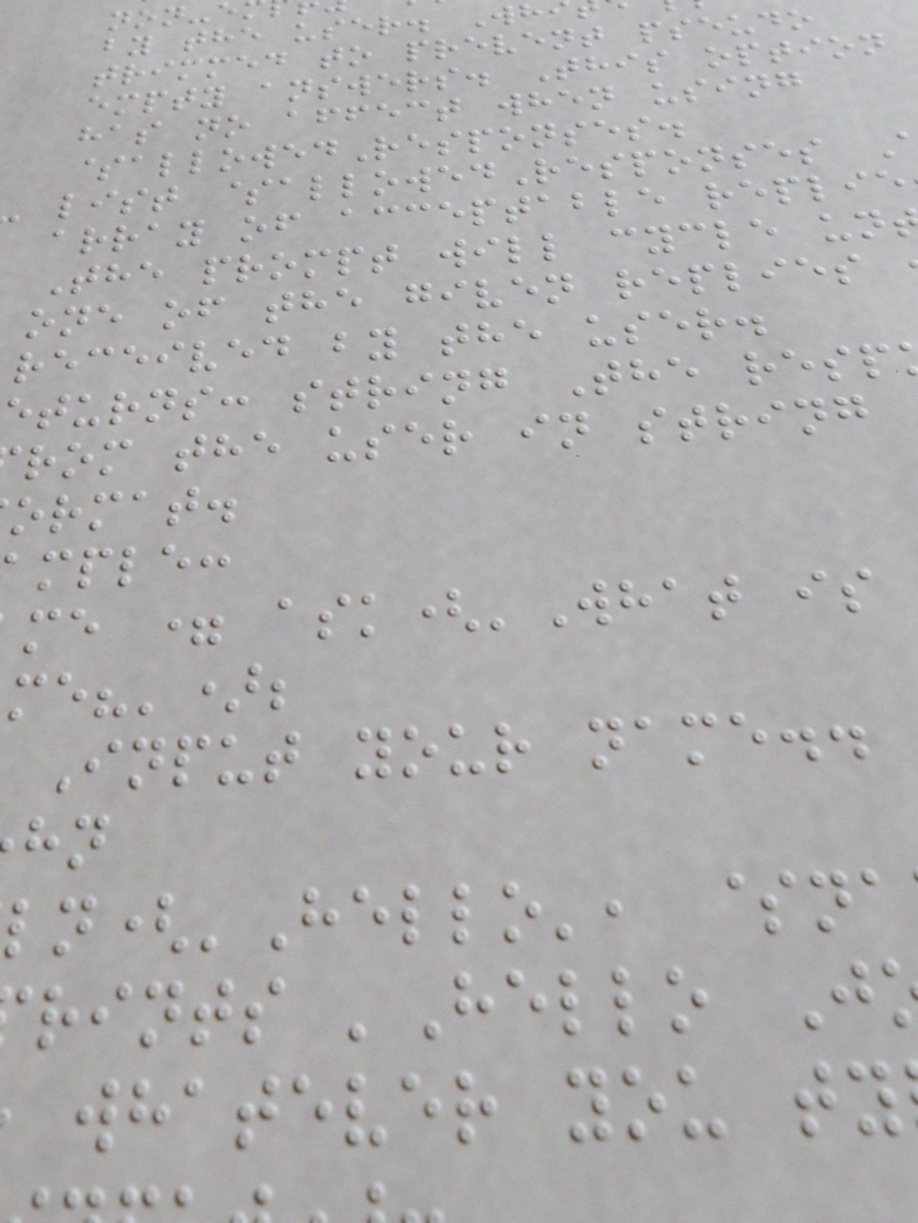by the user. Wh
trimmed to prevent pseudo
empty answers. This option
has no affect when using
$allowedResponses.
list $allowedResponses
array of acceptable replie
The prompt will cycle un
one of the given replies
received by the user.
eturns: string The resp
rom the user in string
ormat.
mple:
me = ask('What is
me?');
Input your name..
ln('Hello', $na
rints 'Hello J
whatever you ty
